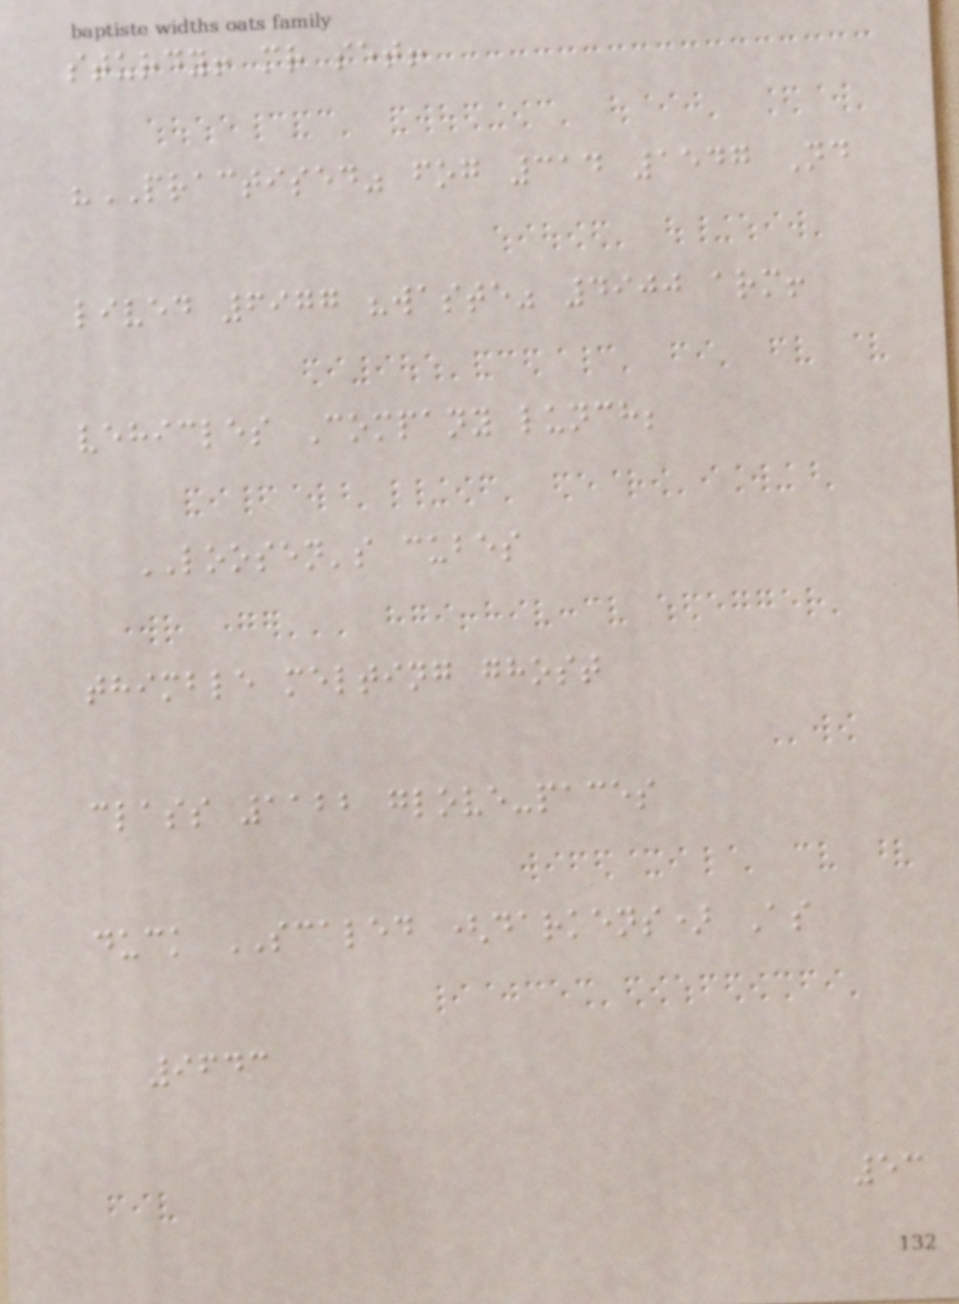sturdy! mr set!
"PRACTISED" fog 314 1547 Nd
lived 6977 "waste" 4900 arm!
vehicles Company lunch;
LOOSEN's cubes
thimble melting ghost
class 1122 glove-paces
duck SCALED (darkens) As
9643
53
